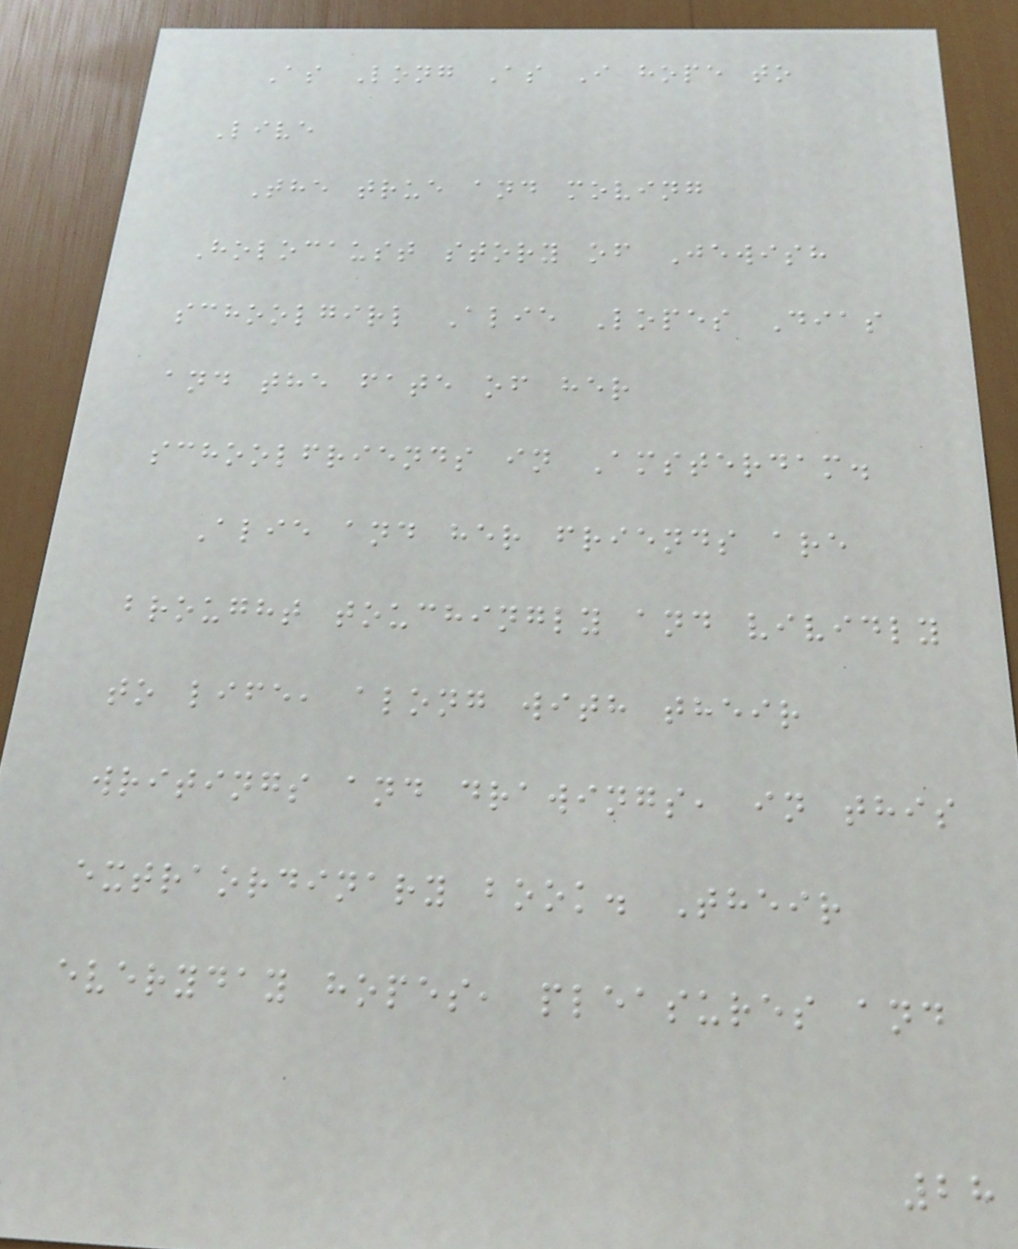As Long As I hope to
Live
The true and moving
Holocaust story of Jewish
schoolgirl Alie Lopes Dias
and the fate of her
schoolfriends in Amsterdam.
Alie and her friends are
brought touchingly and vividly
to life, along with their
writings and drawings, in this
extraordinary book. Their
everyday hopes, pleasures and
28
